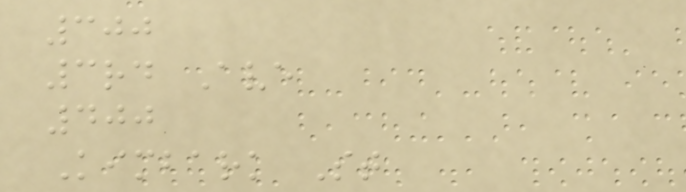300
3rd Ave
400
Kimbark St
